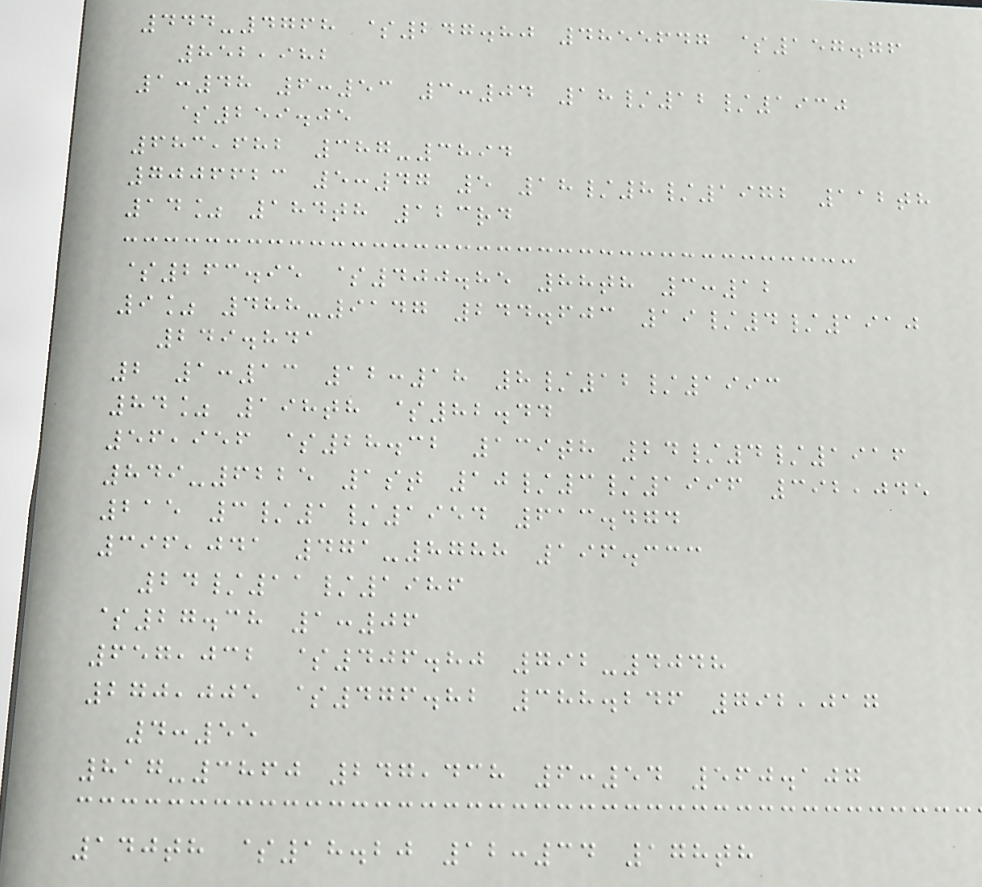444-4768 $247.80 4855647 $157.76
852,982
1:48 6:53 3:04 18/12/1930
$259.05
683,682 387-3894
7006623 5:47 5 18/8/1972 112th
14% 184th 123rd
$263.95 $400.85 88th 3:12
9% 488-9147 244.603 19/4/1910
249.841
2 1:13 12:18 8/12/1993
84% 198th $82.44
56,956 $28.32 139th 24/4/1916
849-6225 1st 10/3/1996 392,045
215 3/1/1954 613.474
396,041 471-8788 196.333
24/11/1986
$27.38 1:06
657,032 $406.80 792-4048
270,005 $476.82 388.246 792,017
4:55
817-3860 247,438 6:54 560.107
140th $18.20 12:34 178th
